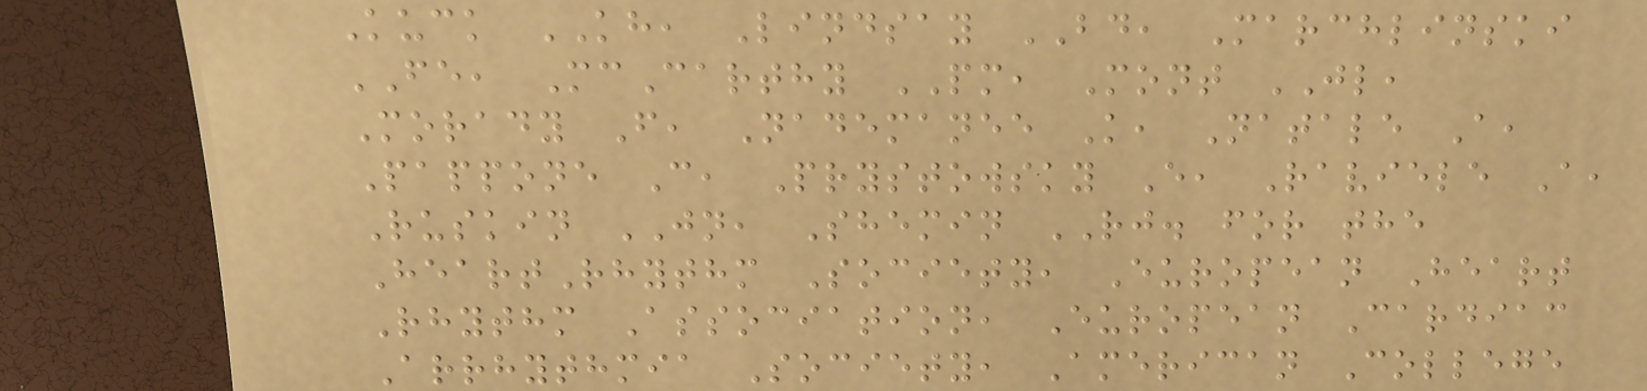Kuck KH, Lindsay BD, Marchlinski
FE, McCarthy PM, Mont JL,
Morady F, Nademanee K, Natale A,
Pappone C, Prystowsky E, Raviele A,
Ruskin JN, Shemin RJ. for the
HeartRhythm Society, European Heart
Rhythm Association, European Cardiac
Arrhythmia Society, American College
